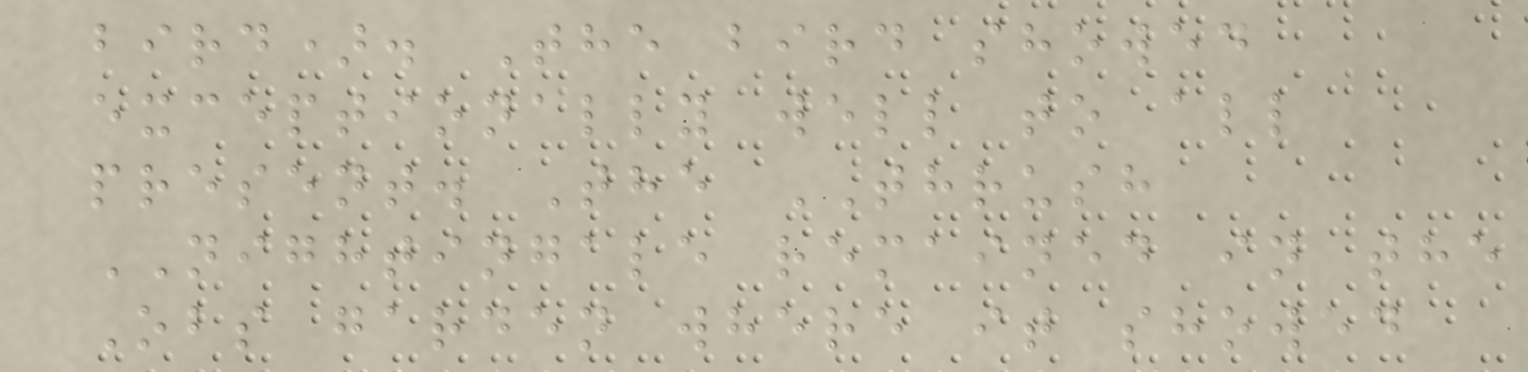bird). The bird showed
exceptionally well to all
present. The THRUSH
NIGHTINGALE remained in the
Obs garden where it showed
